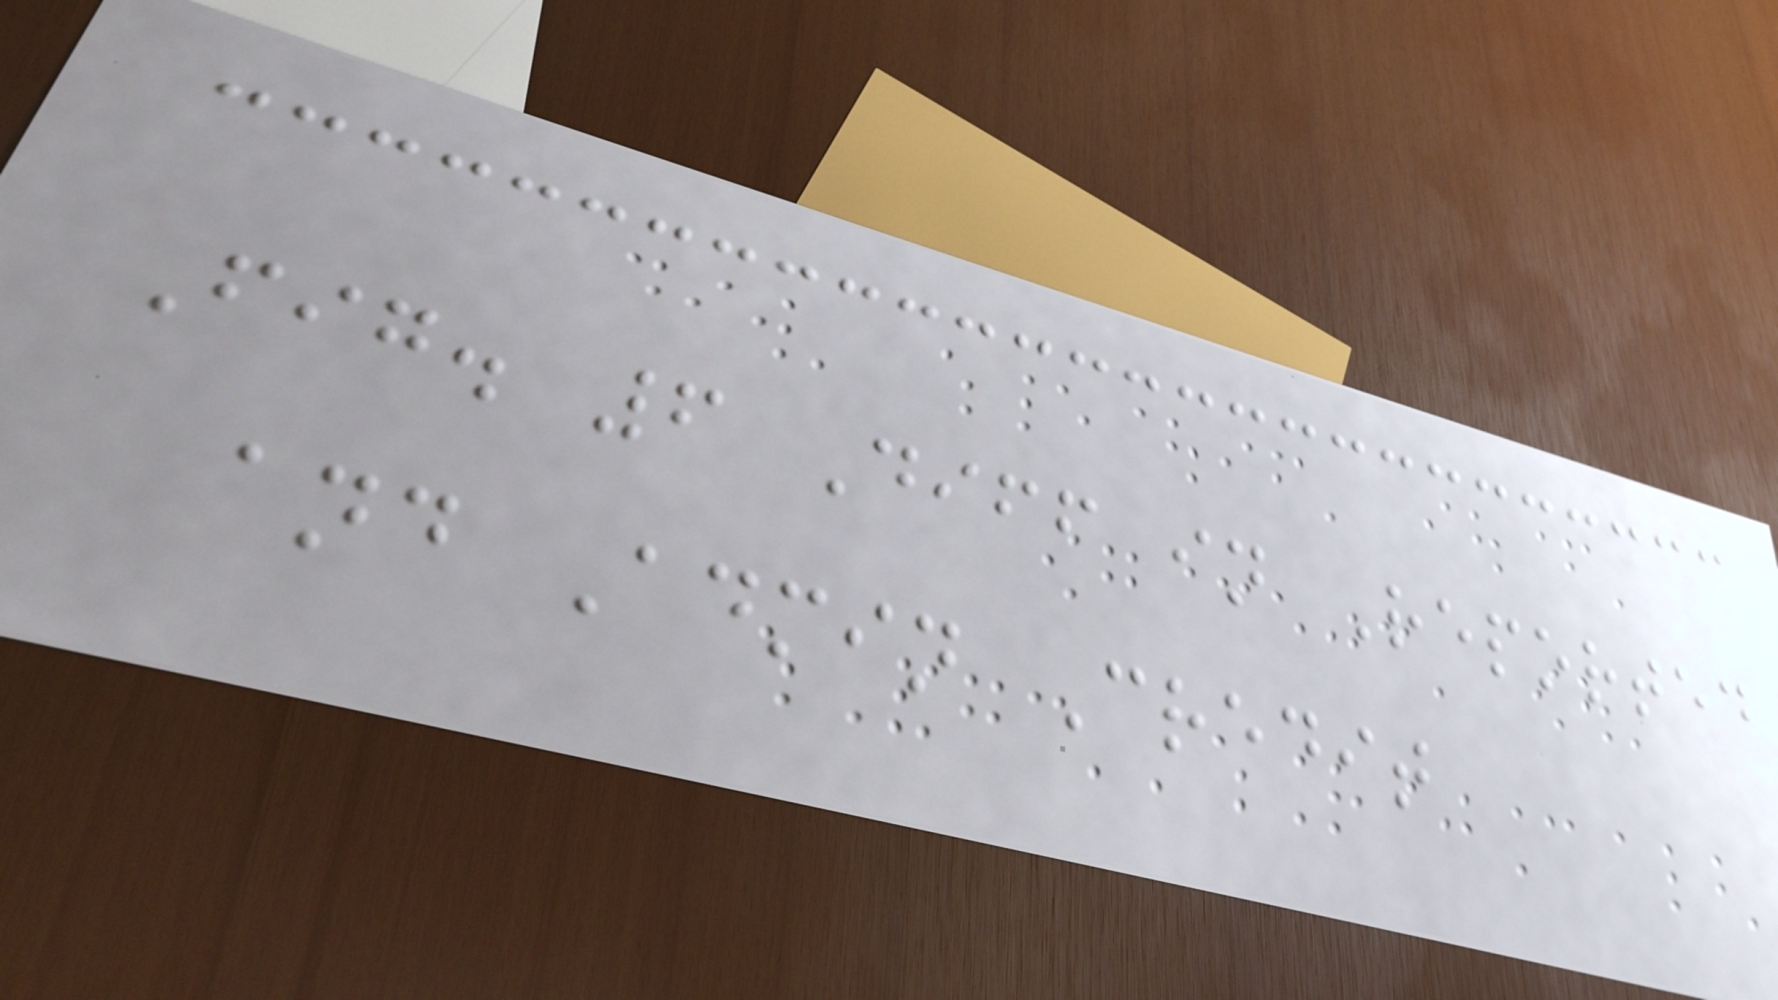Fig. 6 Diff in Reported
and Admin Credit
